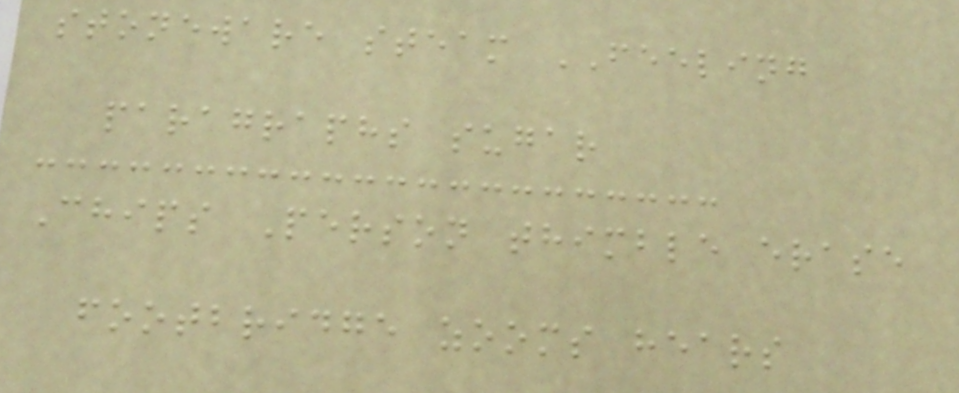stoneware steam FEELING
paragraphs sugar
Chips Person thimble erase
footbridge zooms hears
